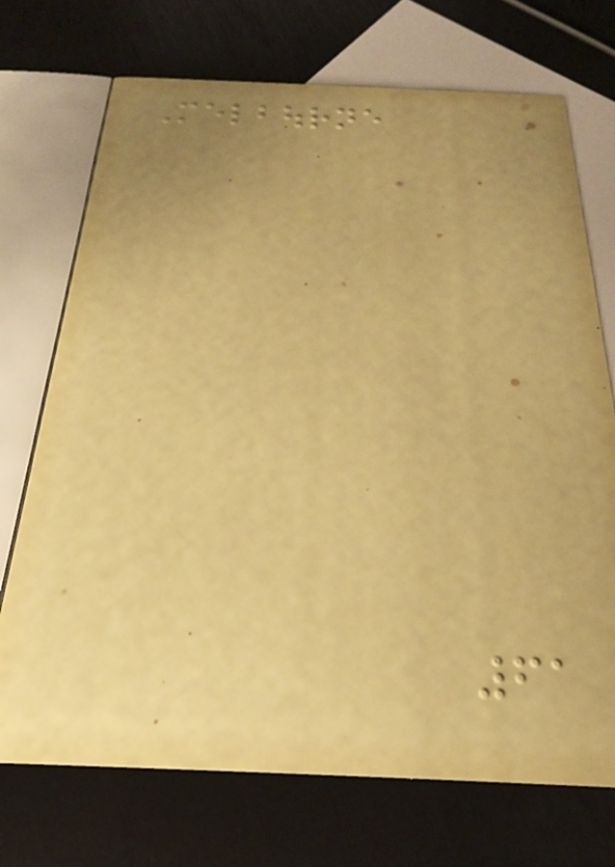Melbourne
61
